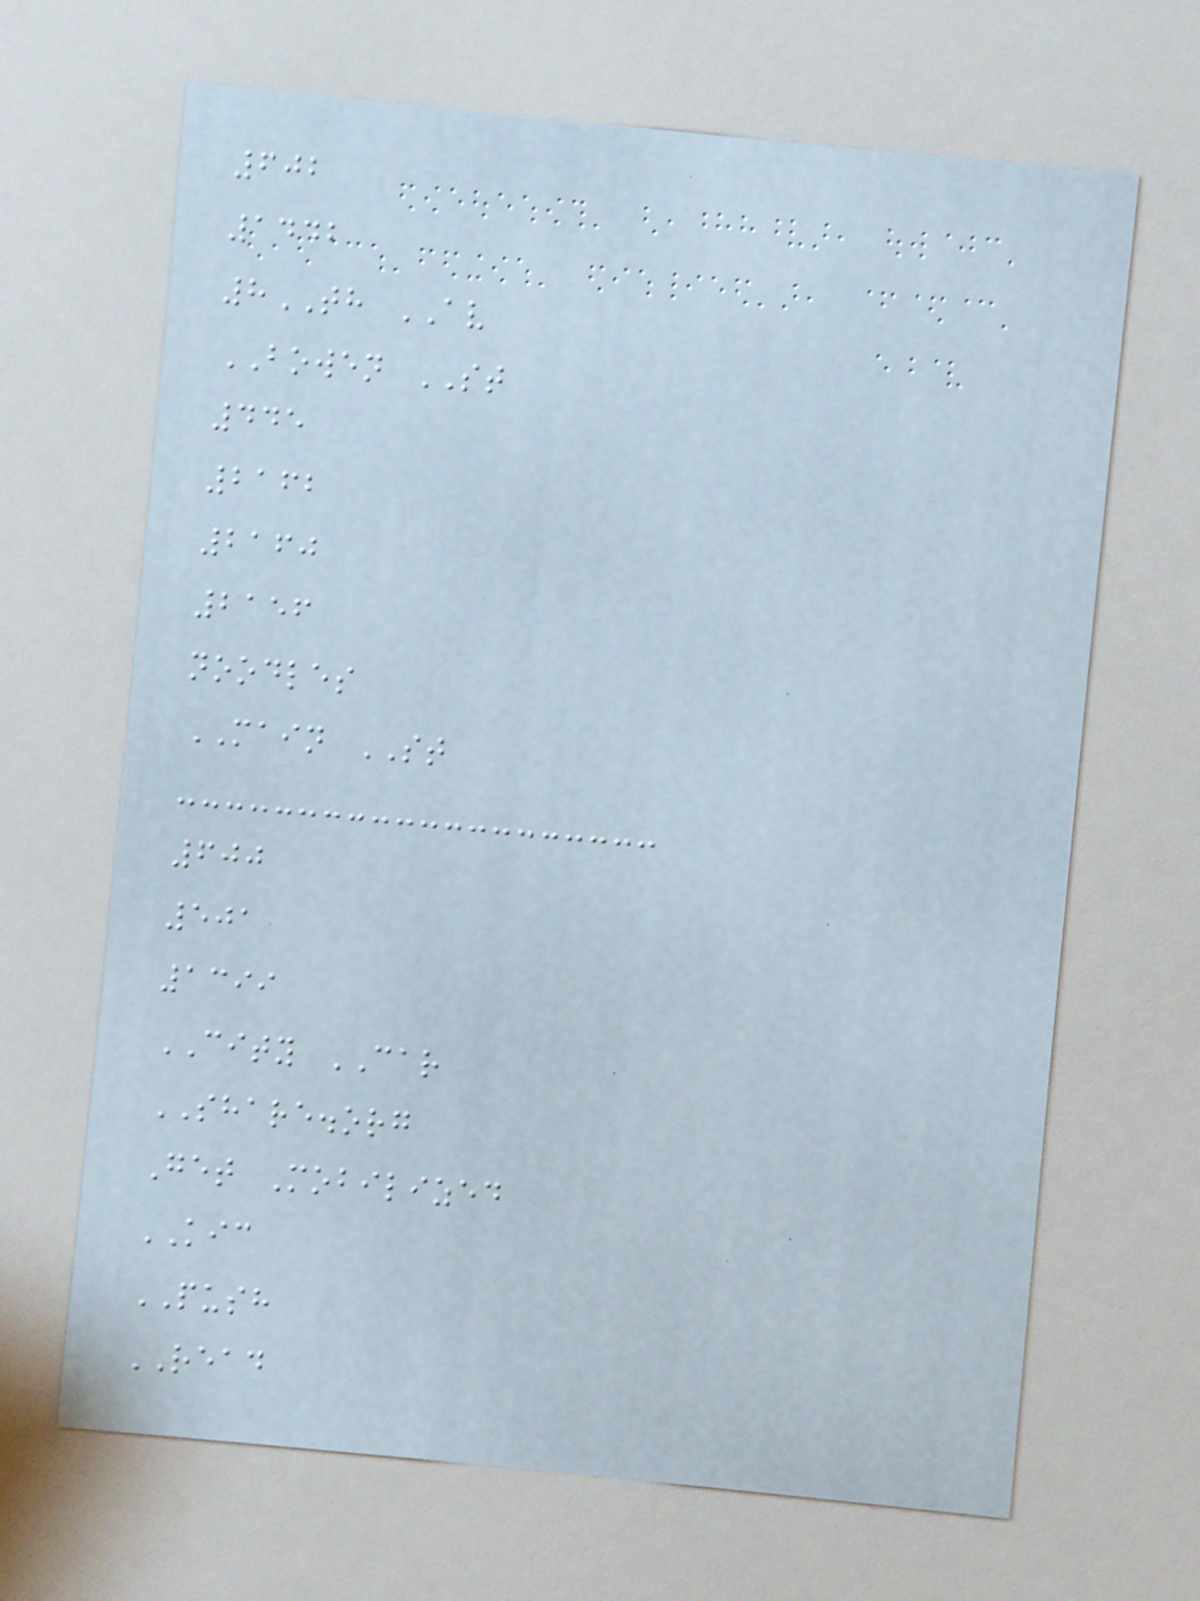602
1442
8TH AV
BOWEN ST
445
2162
2160
2156
noodles
MAIN ST
600
501
1399
CITY CAR
SHARE.org
Get Mobilized
KIC
PUSH
READ
